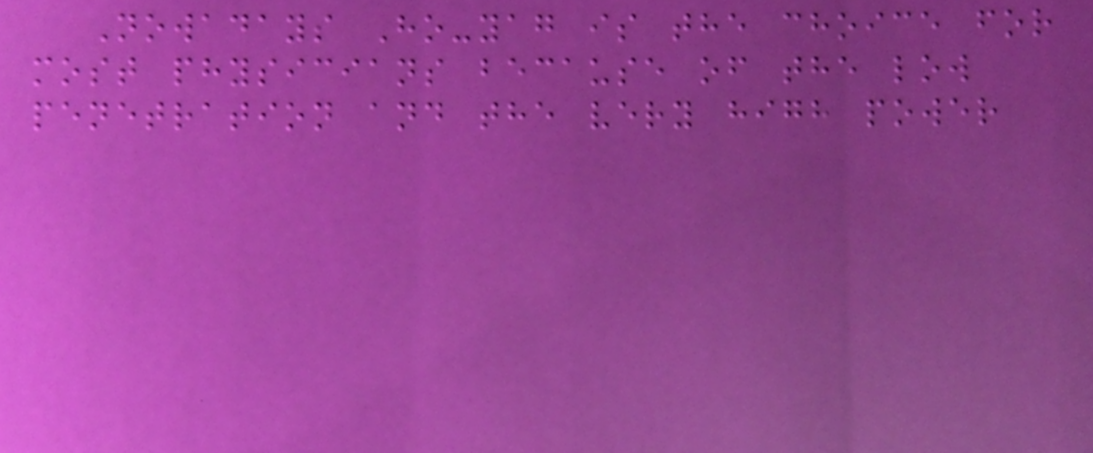Nowadays Ho-yag is the choice for
most physicians because of the low
penetration and the very high power
